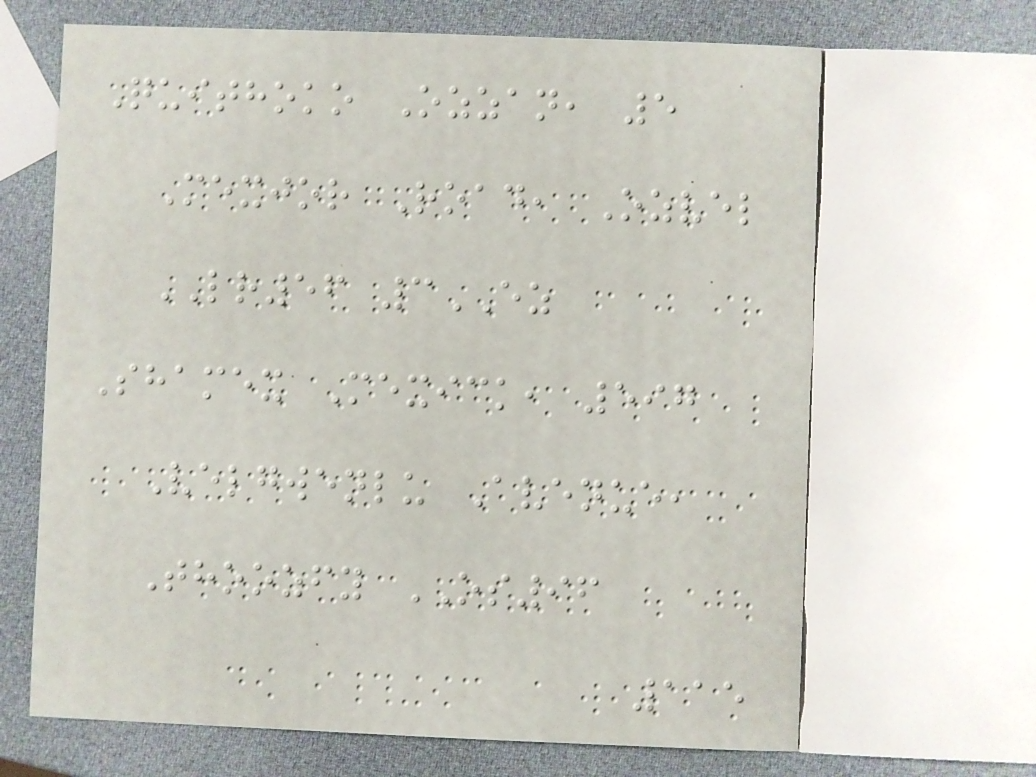Quithoko Ozzan, 5
Mexjor Road, Ozvel
LR56 3EZ
Shamex Mexick, 597
Velgwenlu Avenue,
Thoozfy OS96
115
